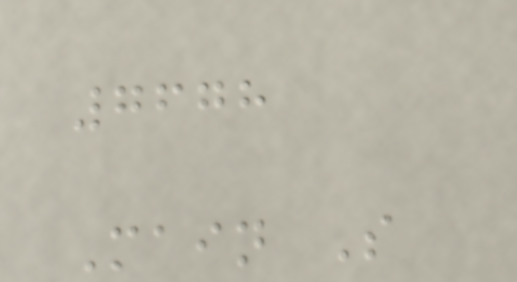7678
Main S
